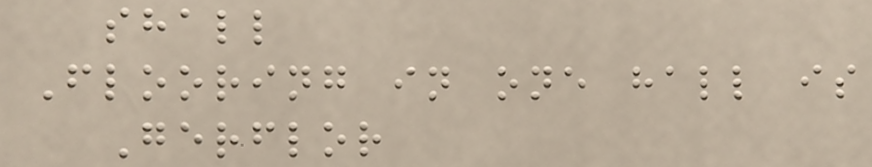shall
Flooring in one hall is
Gerflor
